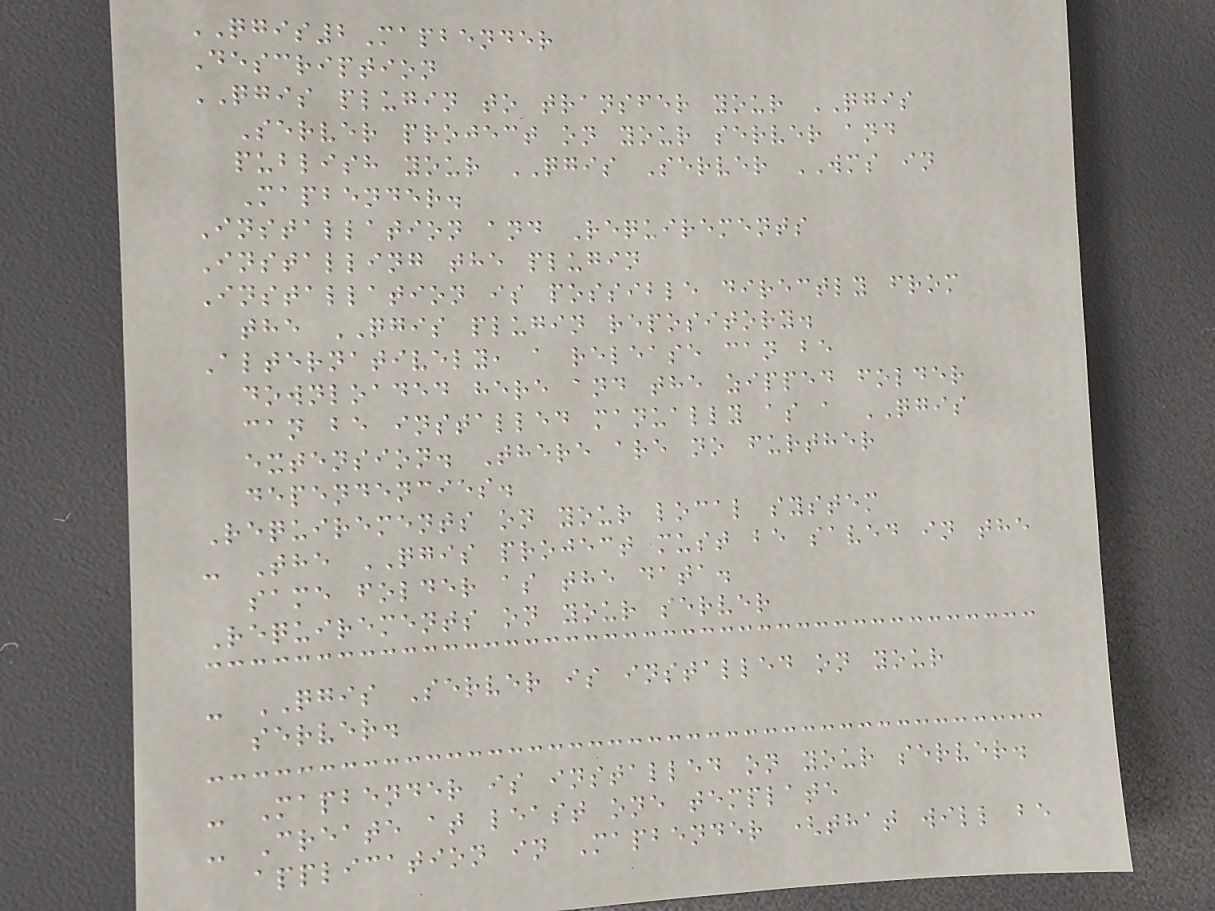QGIS2Mapbender
Description
QGIS plugin to transfer your QGIS
Server project on your server and
publish your QGIS Server WMS in
Mapbender.
Installation and Requirements
Installing the plugin
Installation is possible directly from
the QGIS plugin repository.
Alternatively, a release can be
downloaded here and the zipped folder
can be installed manually as a QGIS
extension. There are no further
dependencies.
Requirements on your local system
- The QGIS project must be saved in the
same folder as the data.
Requirements on your server
- QGIS Server is installed on your
server.
- Mapbender is installed on your server.
- Create at least one template
application in Mapbender (that will be
